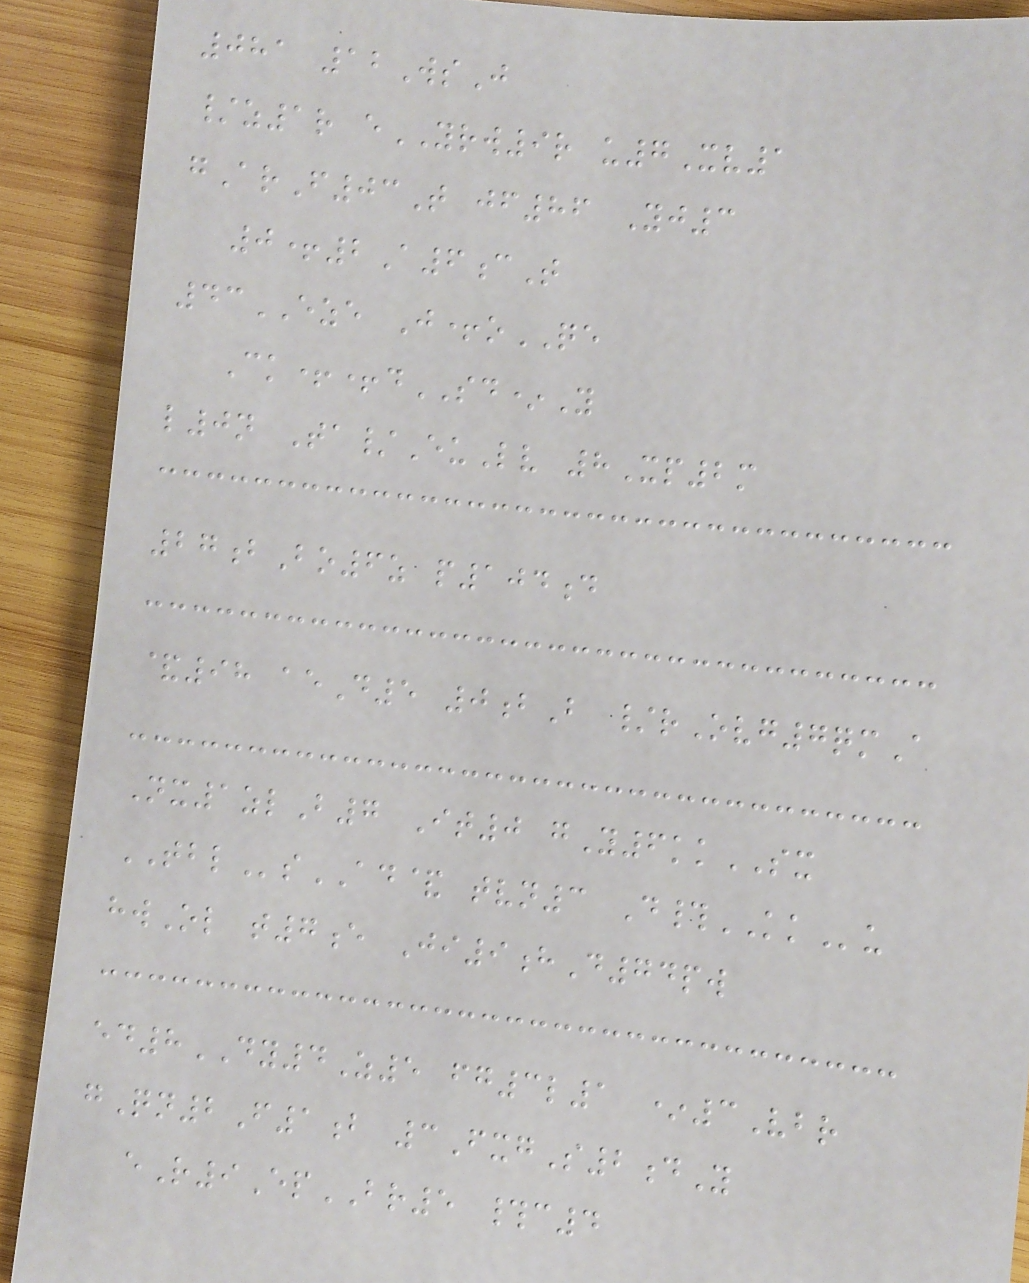081 12WsJ
/z1r eYRW9r u7Xv1
gArF03T jf86 Yj3
0+2A6cT
43EZE J+oQE
Ck++dSD*Y
l0n Ta/EuLv 8Xp2m
27bBo6z p104d
&98 aeD5 0bB /rOvg7qmA
Nx1zlB7 It0 gY6kkSX
TBLsAD& tvn3 D#KKu
hwOl t7e Ji9hD74pw
ed8DY4Z5 fg3l1 *3Vbr
gQn2F1b 3FxgS2dY
eR9EpBR5 #c4
